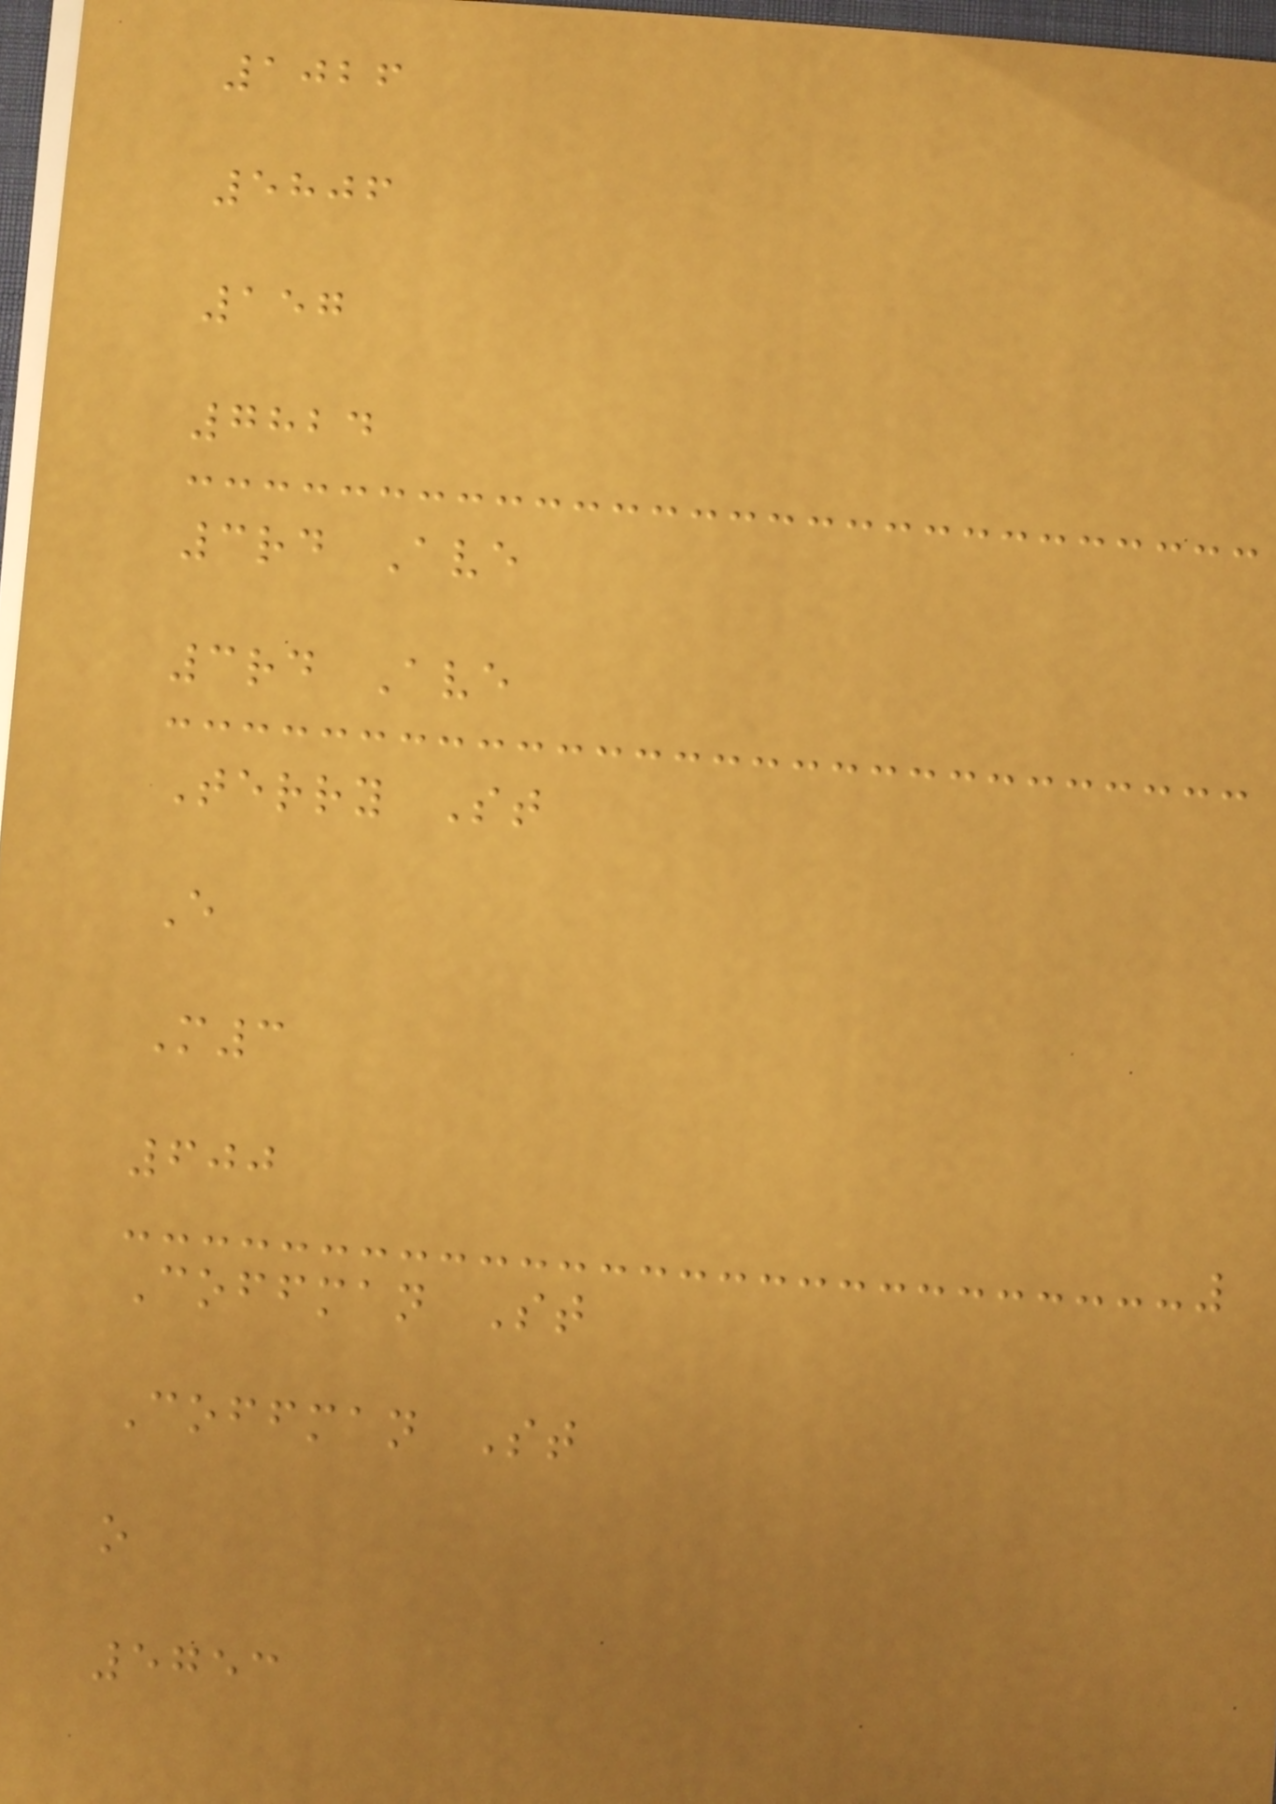1026
5806
157
7824
3rd Ave
3rd Ave
Terry St
E
M3
600
Coffman St
Coffman St
o
5753
